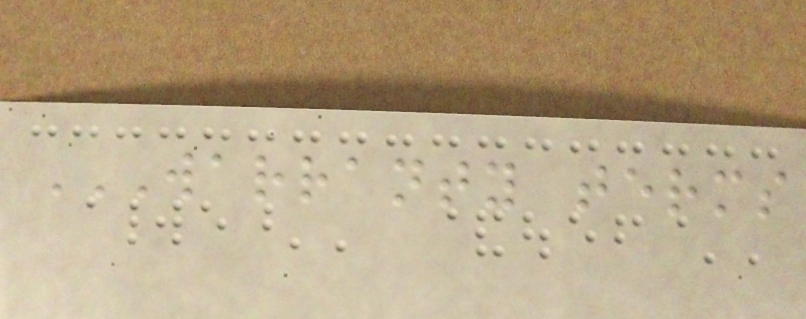WARRANTY TERMS
